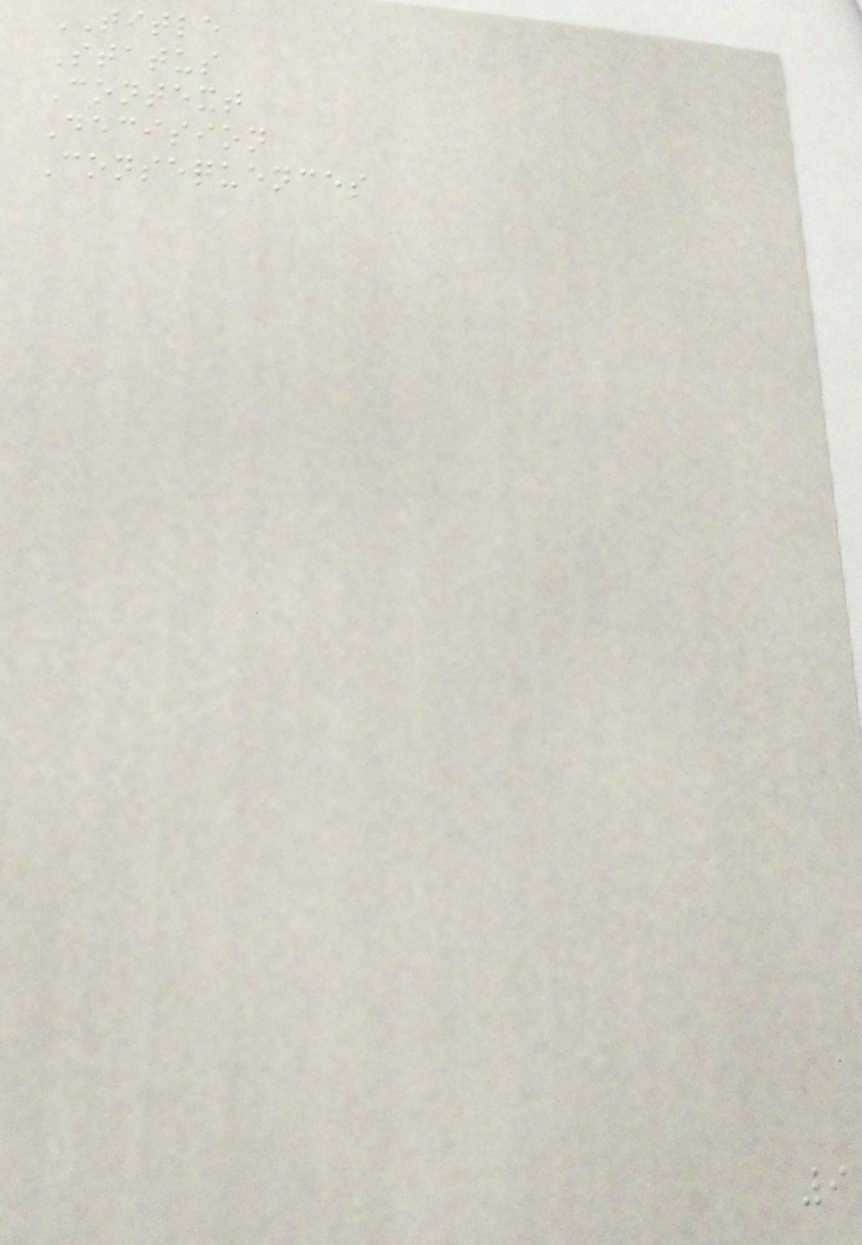TITLE
Status
Context
Decision
Consequences
9
